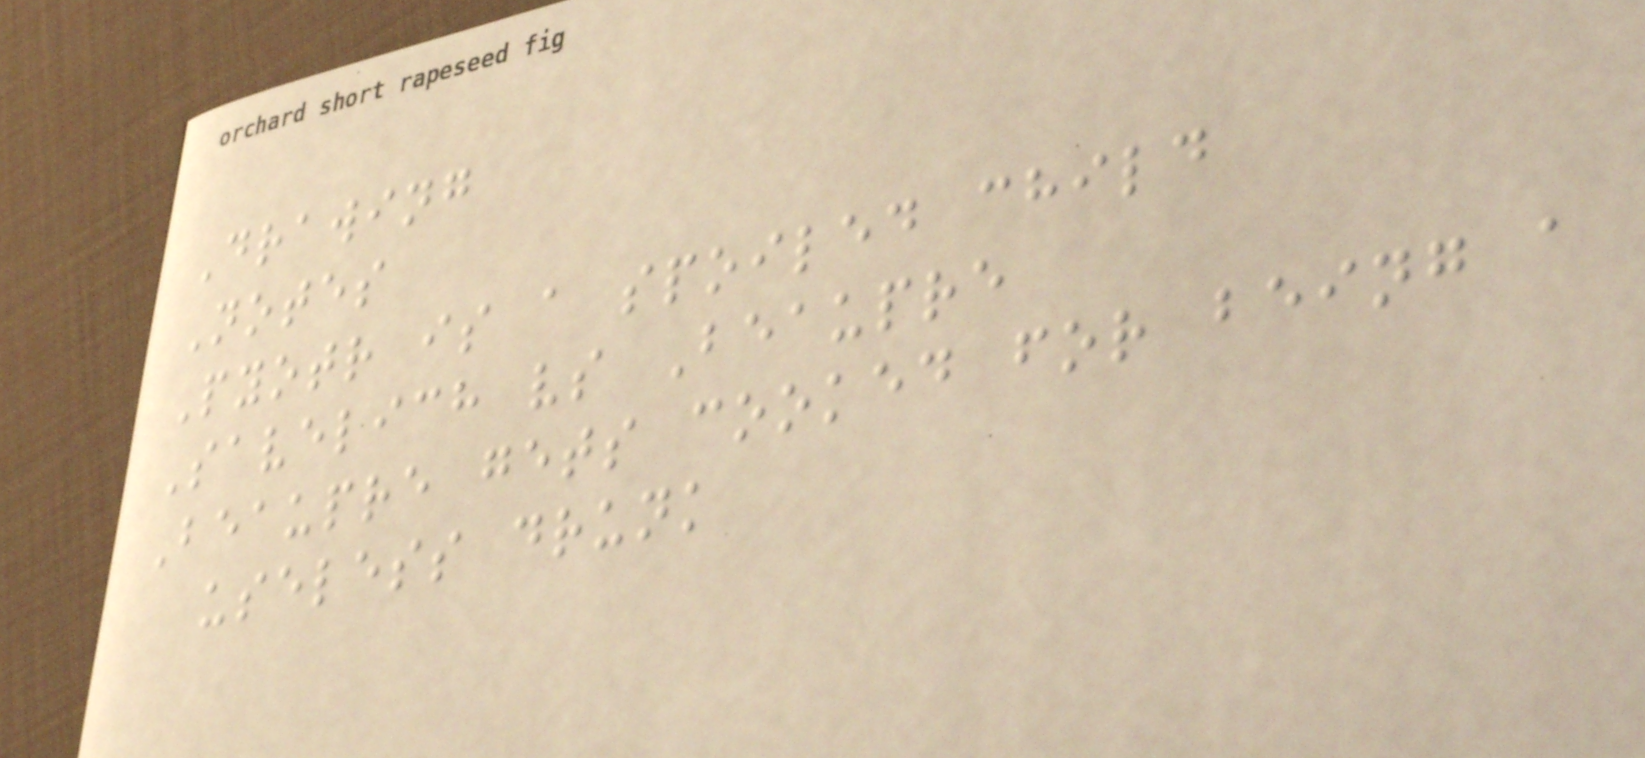Drawing
Notes
Pyotr is a spoiled child
Savelich vs Beaupre
Beaupre gets cooked for being a
useless drunk
